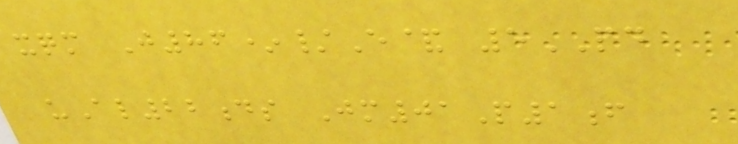xqm J86*/E& 5PD
uAl22ds Jm01P1f
